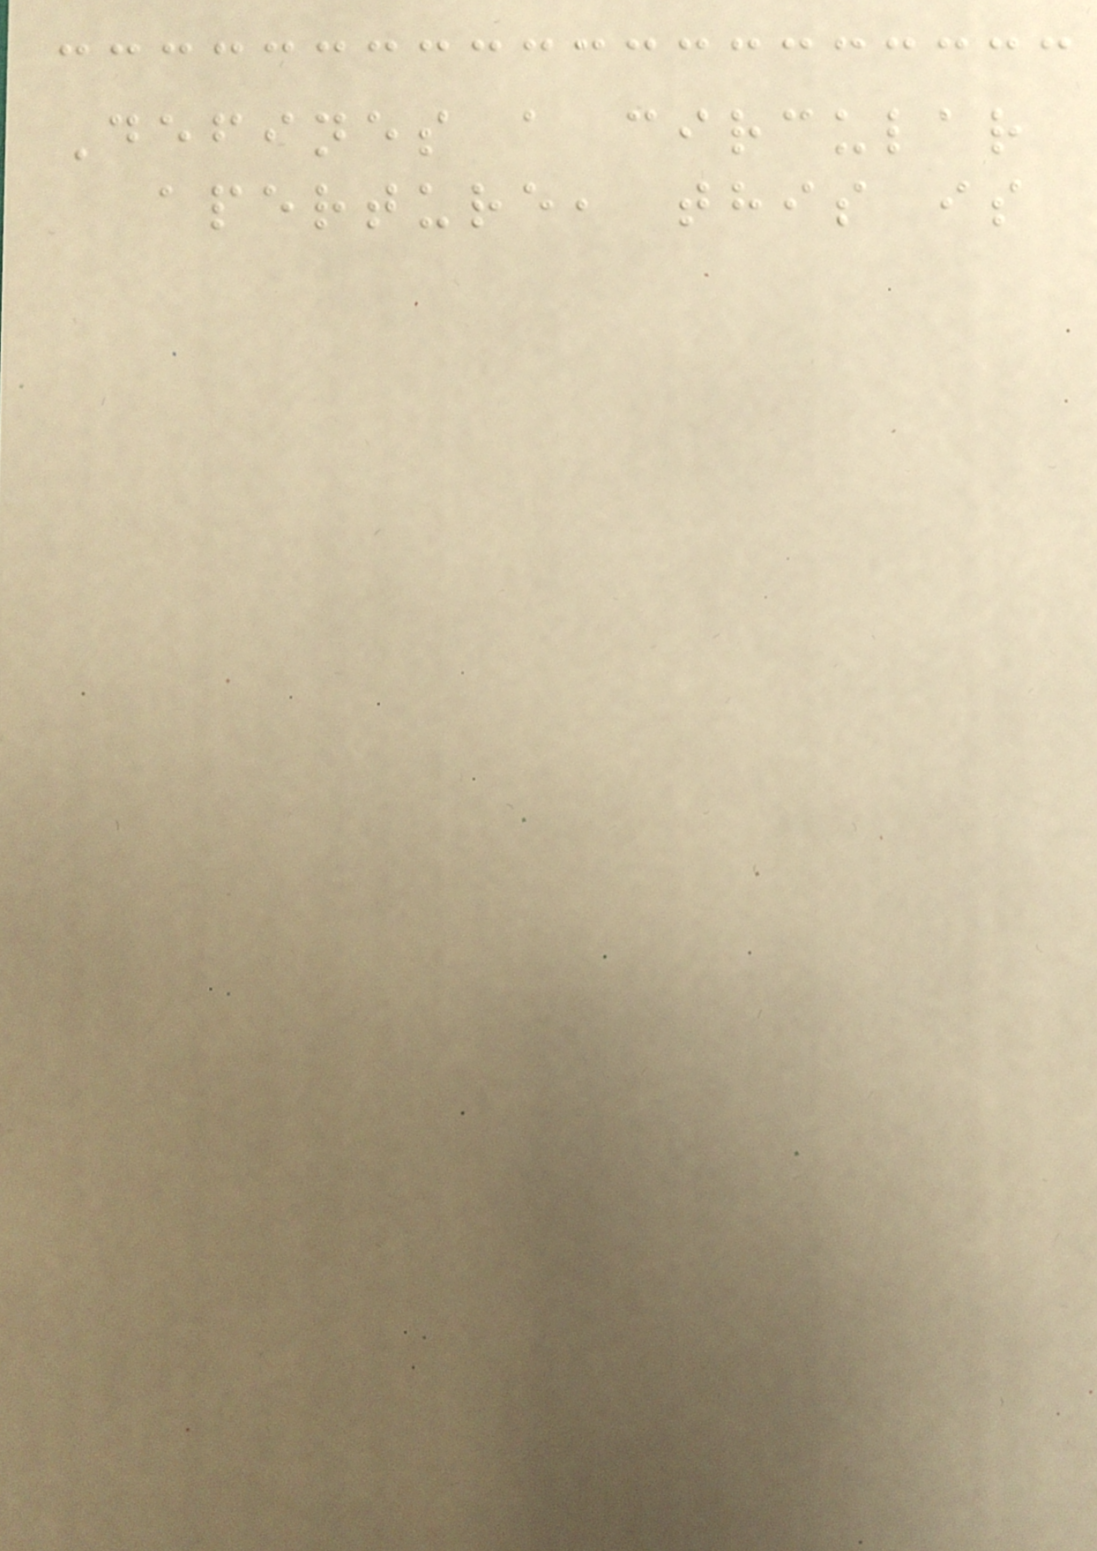Defines a circular
aperture, this is
